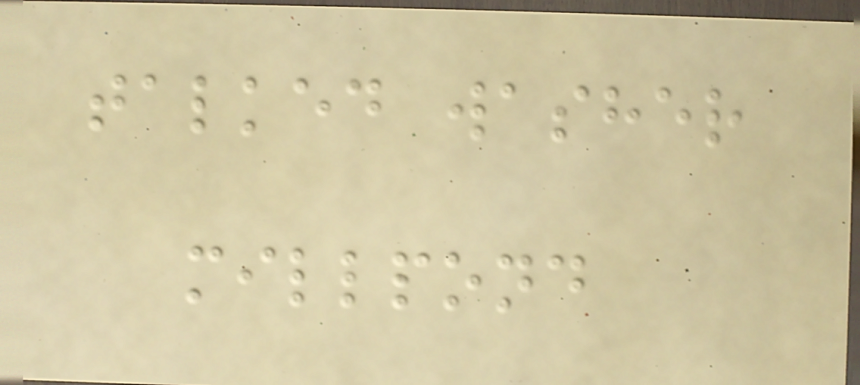talked washer
millpond
